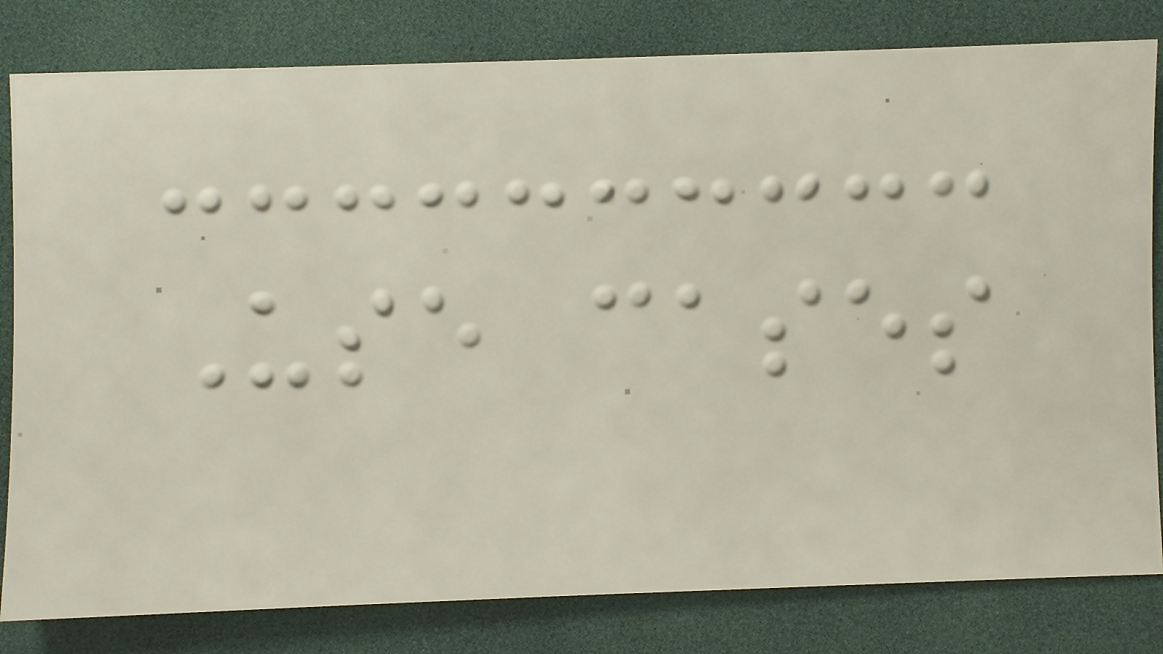Use cases
